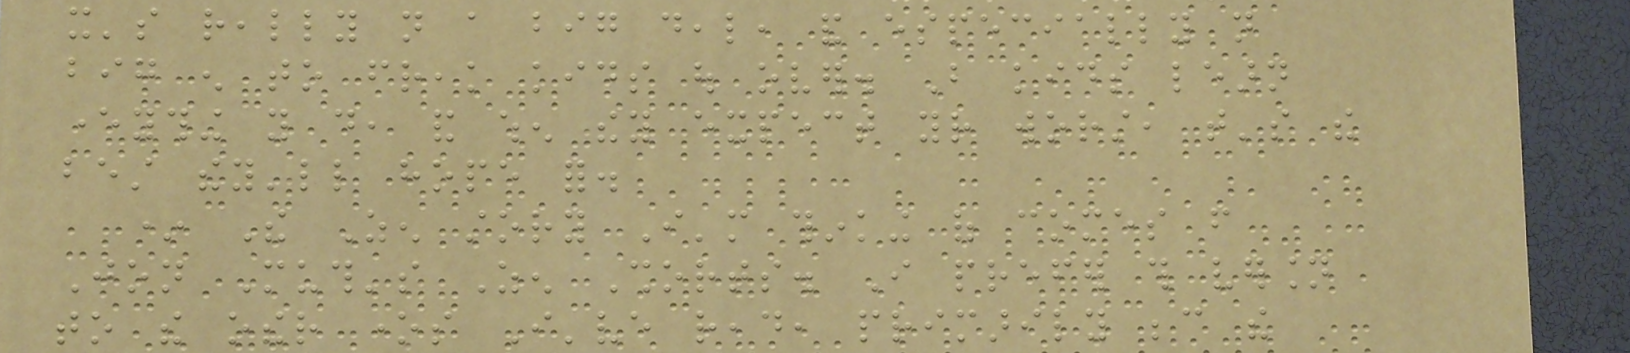it's really not a big deal, and especially not
big enough to freak kids out over. But kids learn
everything you do, and when they expect your worst, that's the
best they'll hope for.
* The Zen story I'm thinking of comes from
Jon Muth's Zen Shorts. I prefer this version
to the other ones I've read, primarily because the
